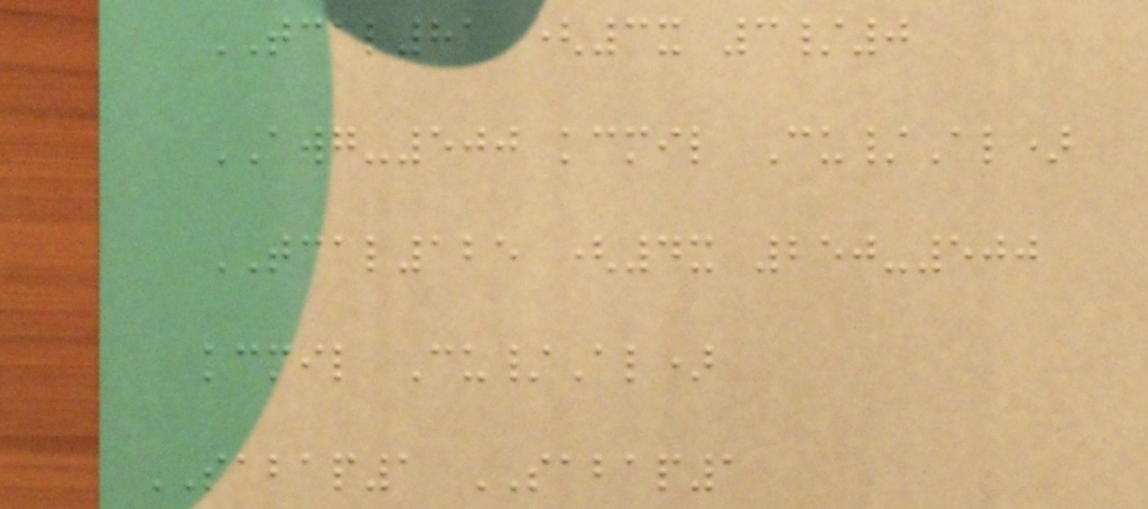TCAL81 (3x 3/0
AWG-500 kcmil Cu/Al)
TCAL125 (4x 250-500
kcmil Cu/Al)
SABAP1 SABAP1
